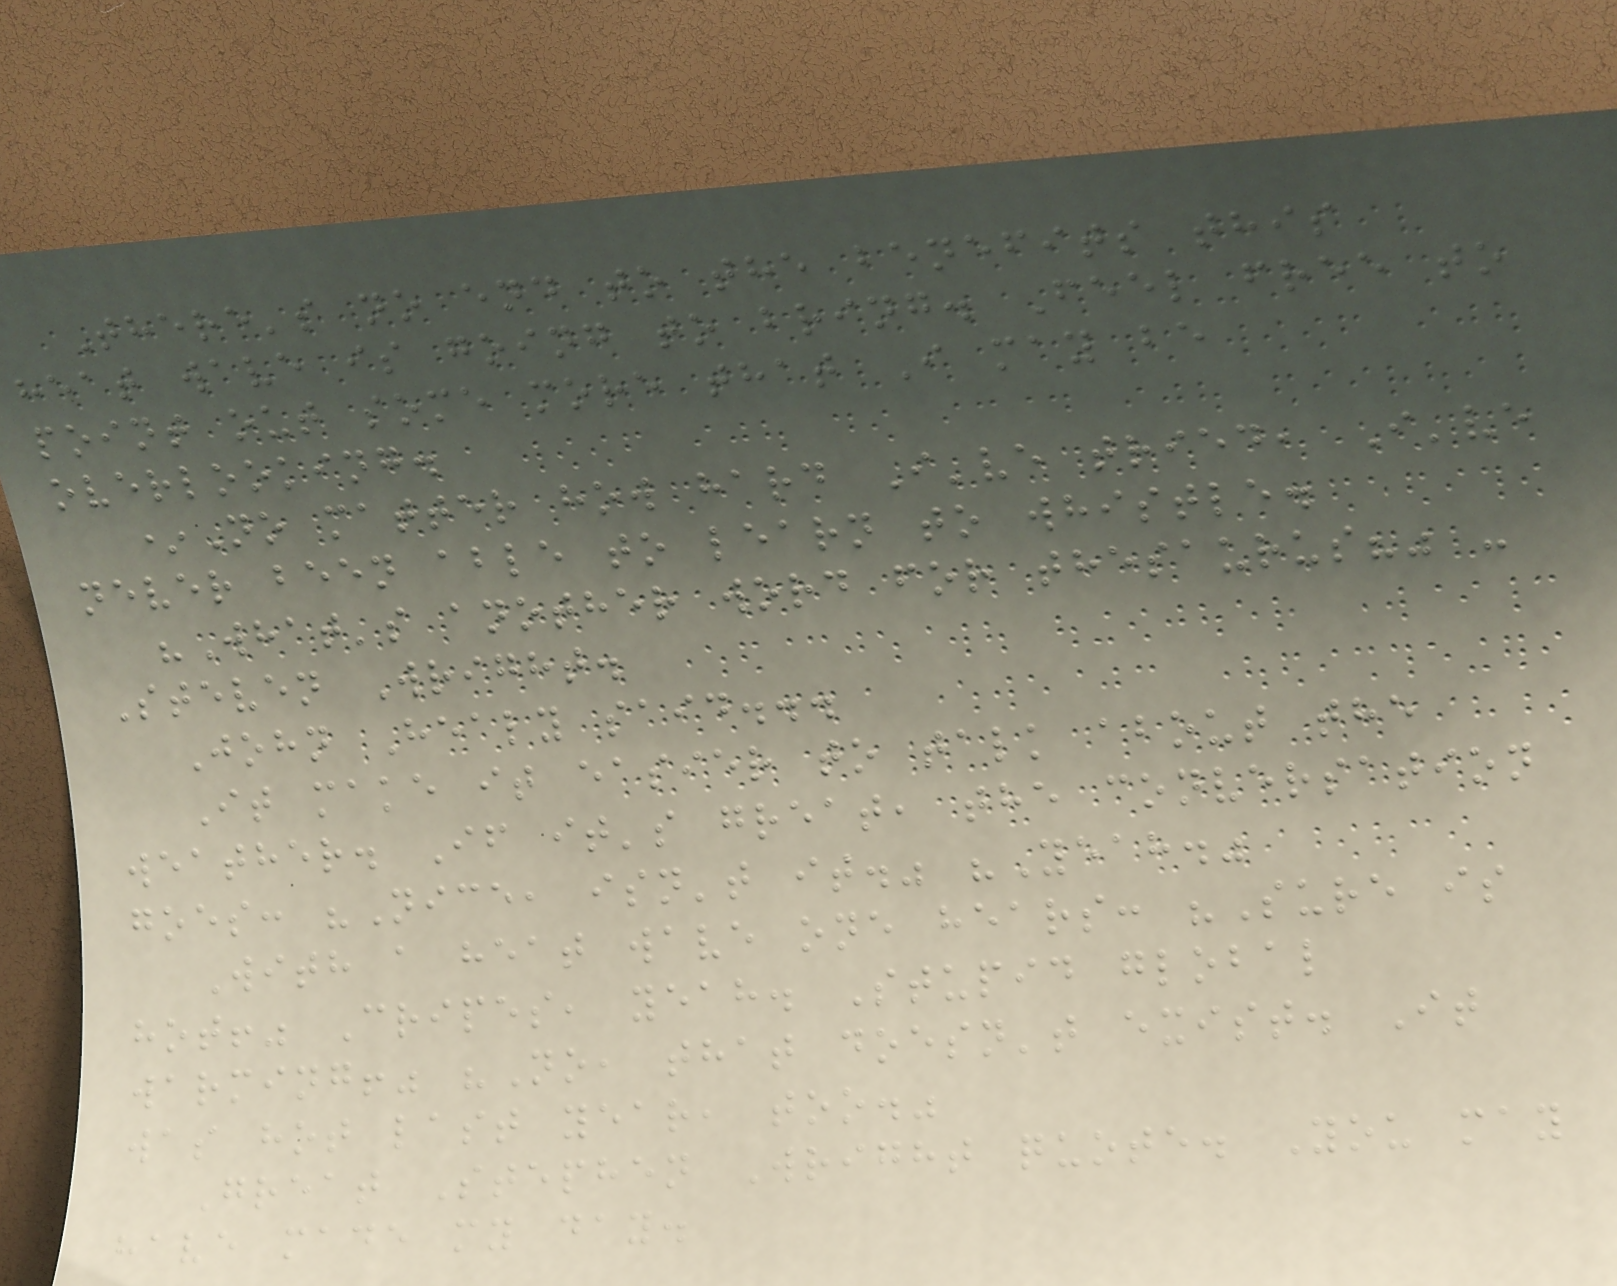There's no end to the benefits this
heat wave is going to bring. Feel free to
point out some more that I may be
overlooking.
*No matter how hard I've tried, I've
never been able to learn to whistle.
"What's another word for thesaurus?" -
Steven Wright.
John Healy said...
It make it easier to talk about the
weather. If it's great, the conversation
goes: "Nice, isn't it." "Yeah."
With a heat wave one hears: "Sure is
hot!" Cripes, yeah. Stupid global
warming!" "No, that doesn't exist. It
was hot last year, too."
Great Stephen Wright quote. You may
have made my day.
